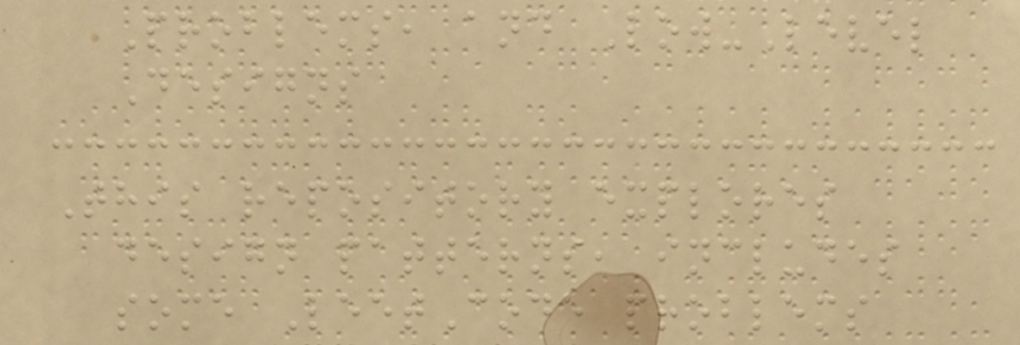Problems, and Low-Level
Designs
This repository explores
design patterns, includes
some LeetCode problems
